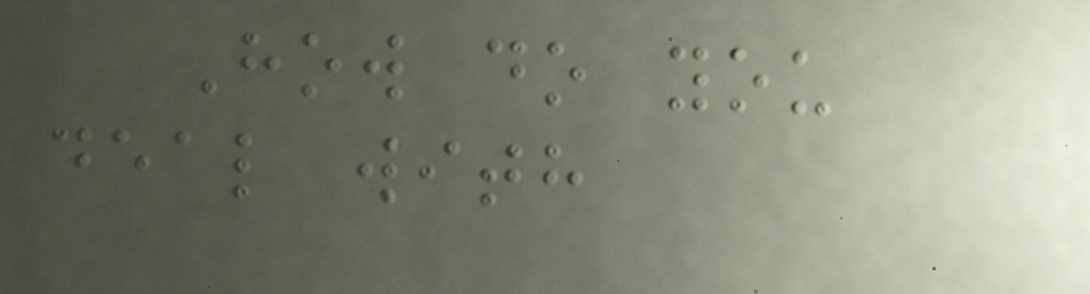How do you
deal with
